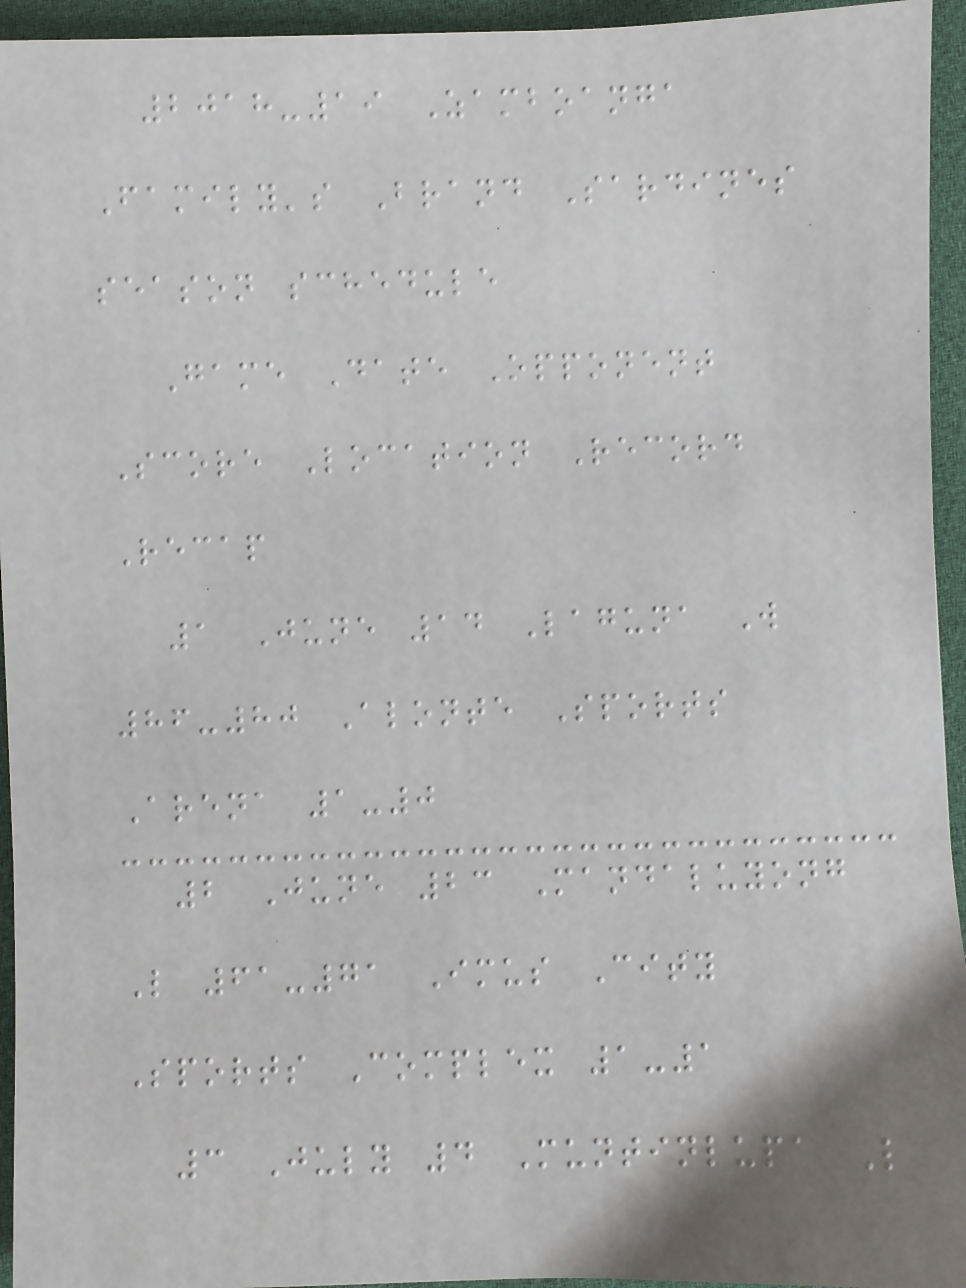2018-19 Zamboanga
Family's Brand Sardines
season schedule
Game Date Opponent
Score Location Record
Recap
1 June 14 Laguna W
86-80 Alonte Sports
Arena 1-0
2 June 23 Mandaluyong
L 61-71 Imus City
Sports Complex 1-1
3 July 4 Muntinlupa L
